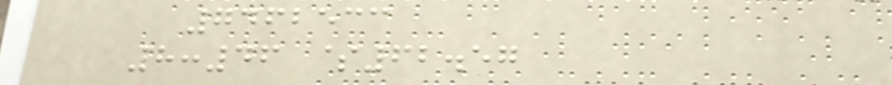7462533
8:46 $62.57
